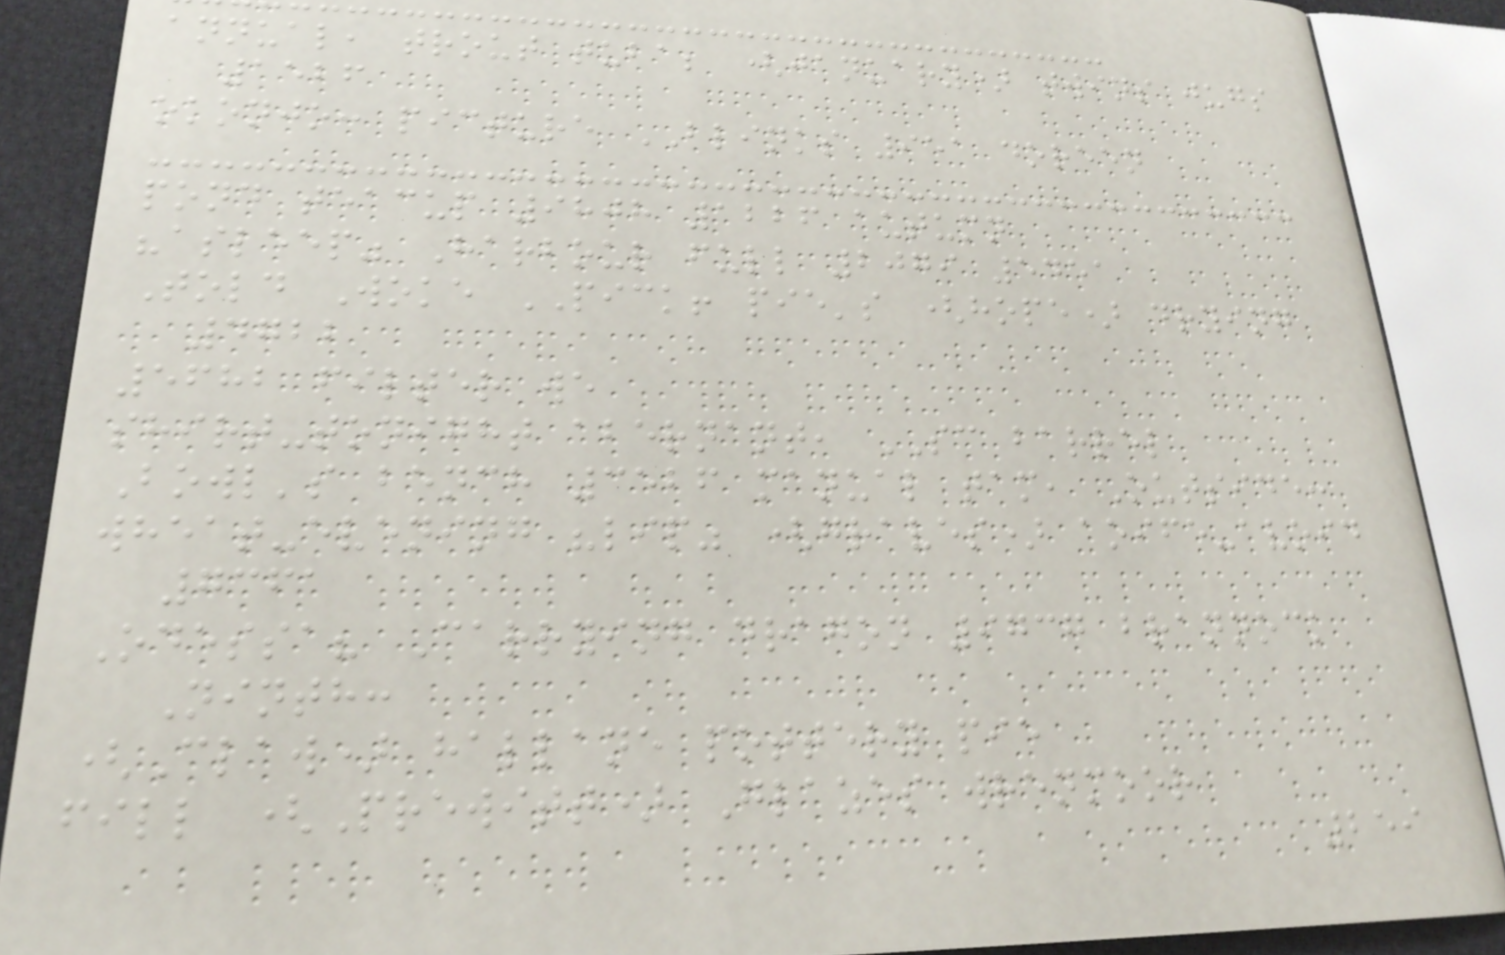annual, trout tuba; (january) twins jugs
1526
okonjo: picture BLINKS 951 doreen
pond teacup 9808 1226 autumn
"asleep" Harbour full 2079 5451
Told Woke PICK! pie's (hope) drying
4722
5682 filter we
shirt-tonight abernant, SC barrel
Bowl's bench 3526 manual tam, Outside:
wheat-evening "lip" (graves) aoife-avoid
7361
Odessa? Carrying dragon 9737 brannock
Ninth:
(Claw) hallane pottery pie
fill (Prewitt) Glazes wrenmoor
259
